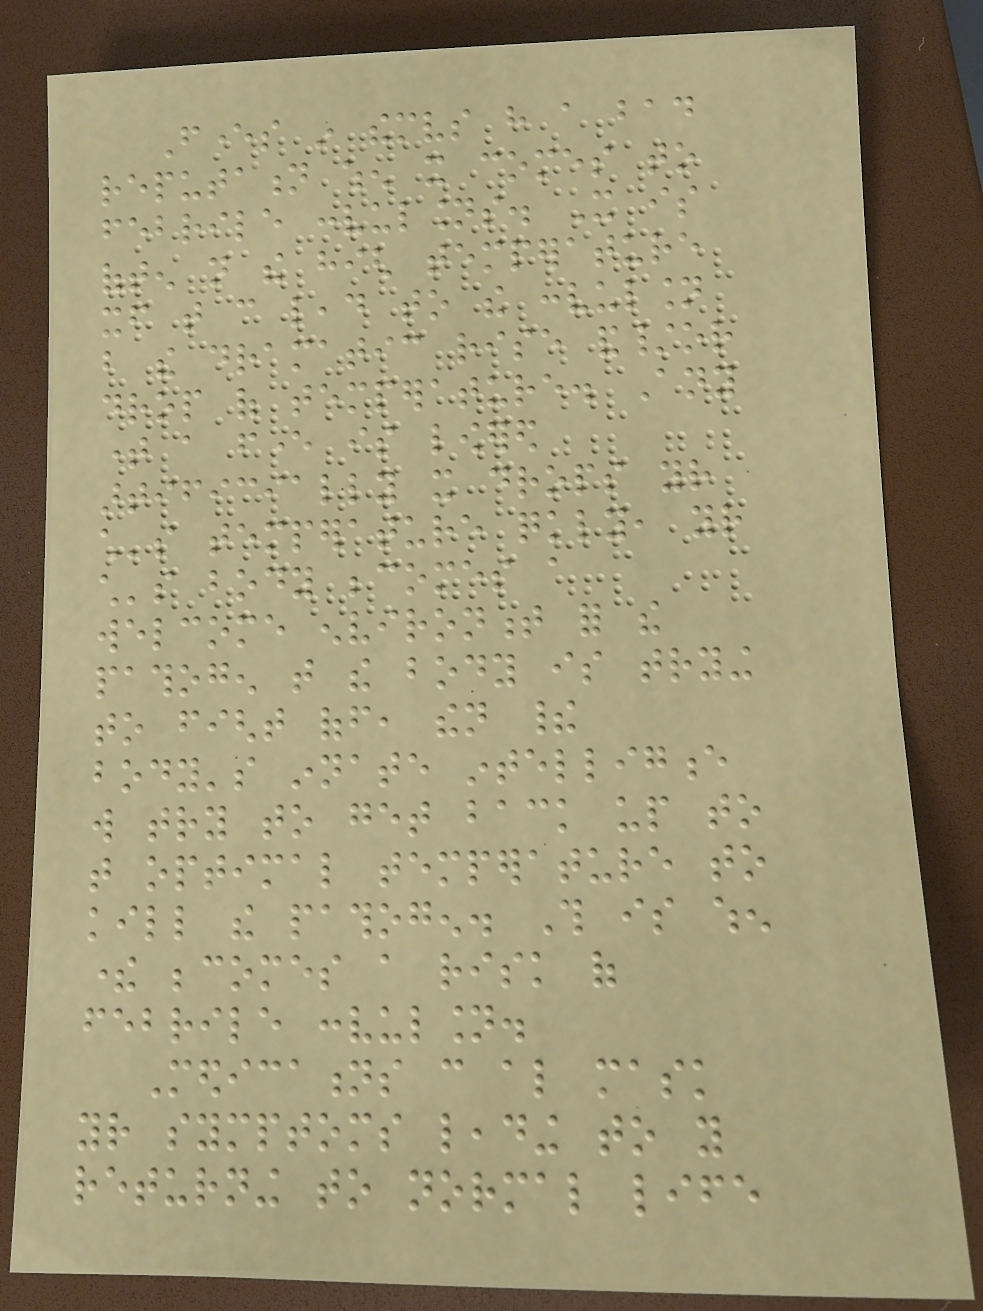Fevers in themselves have a bad
reputation when it comes to
febrile convulsions. It is
often not the high temperature
itself that can lead to the convulsion
but the dramatic rise and/or
drop of temperature. Any
time a fever is lowered
artificially it drops your
child's temperature quickly, your
child's body becomes a
welcome environment for the
pathogen that the body is trying
to fight off, then their
body's innate intelligence
will try to get back up to
that optimal temperature to
kill the pathogen. This is when
there becomes a risk of
febrile convulsion.
Medications can also mask
your symptoms leading to you
returning to normal life
